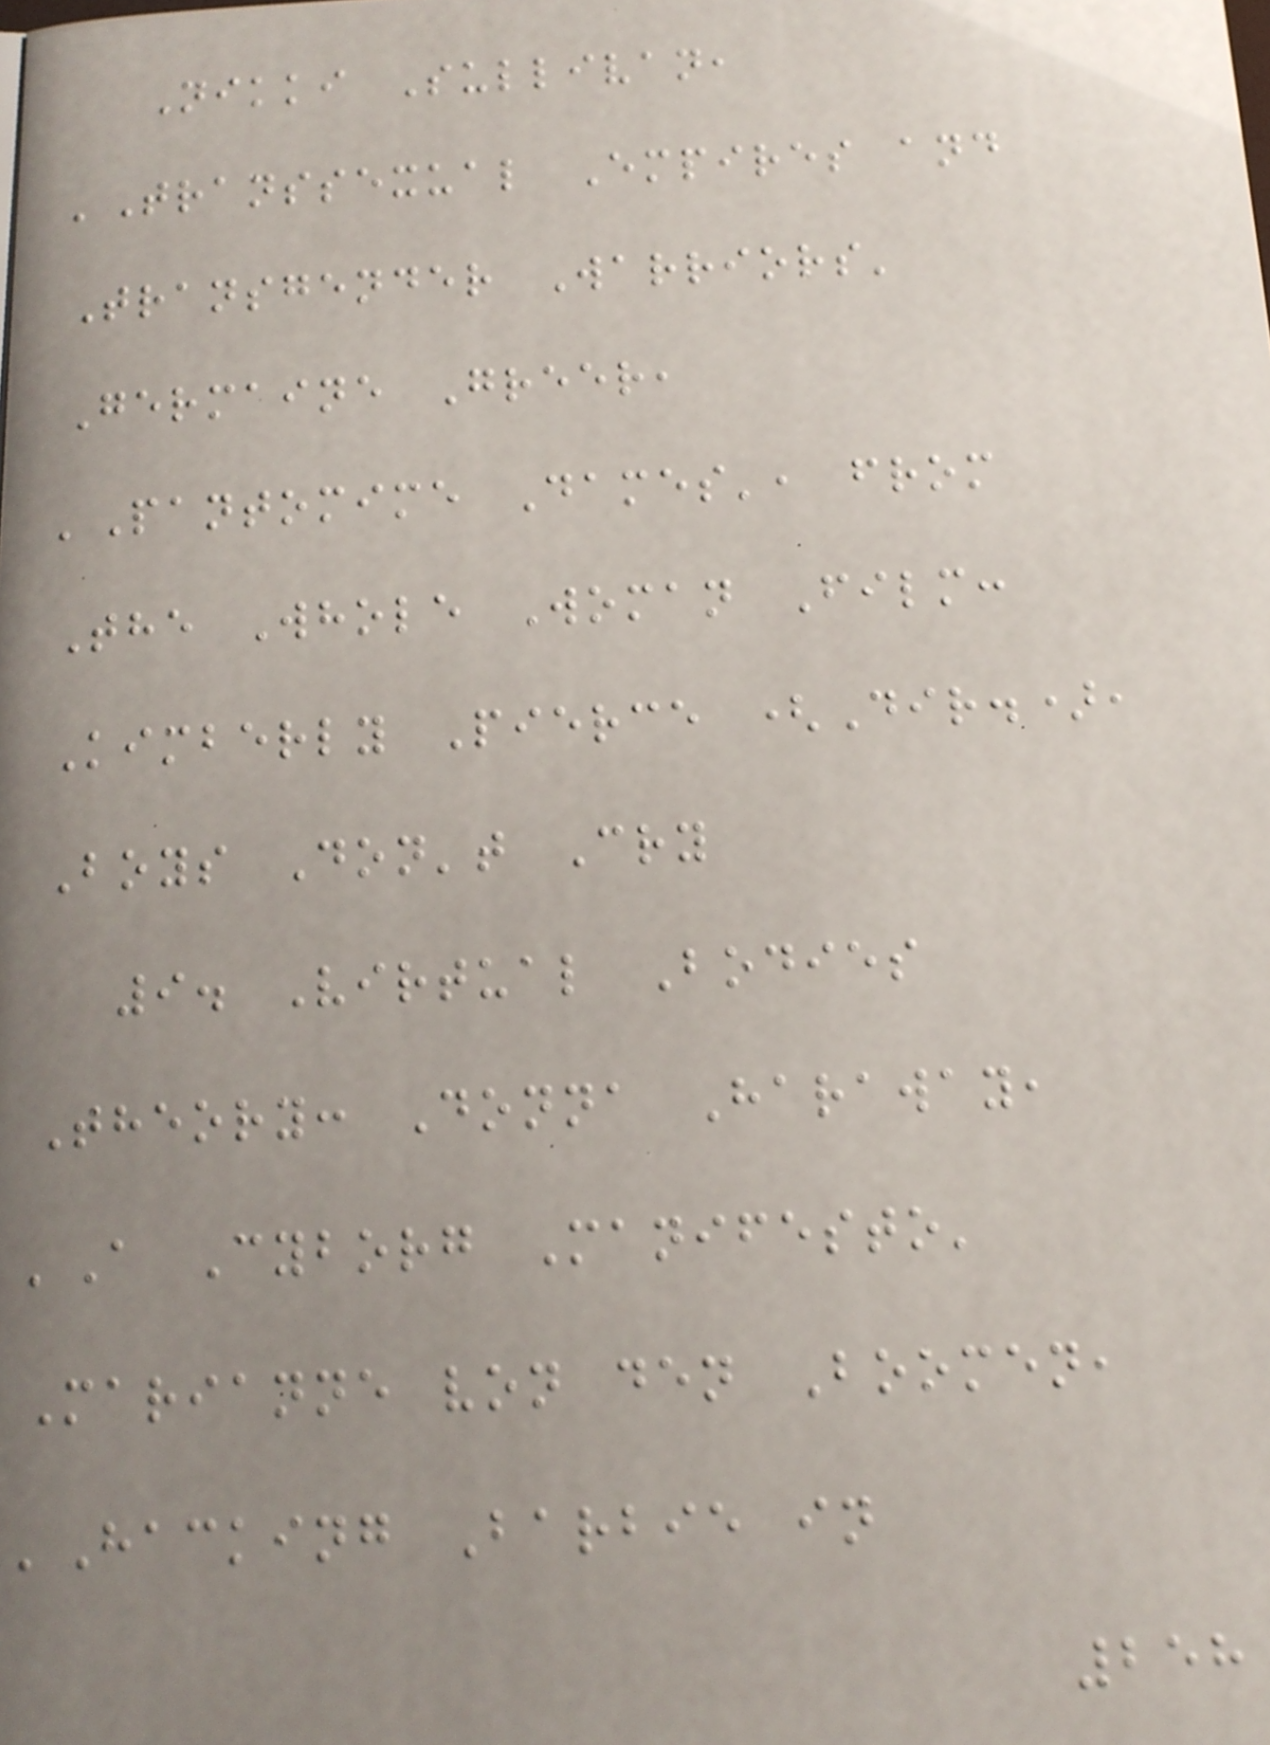Nikki Sullivan,
'Transsexual Empires and
Transgender Warriors'
Germaine Greer,
'Pantomime Dames', from
The Whole Woman Film:
Kimberly Pierce (Dir.),
Boys Don't Cry
9. Virtual Bodies
Theory: Donna Haraway,
'A Cyborg Manifesto'
Marianne von den Boomen,
'Hacking Barbie in
258
